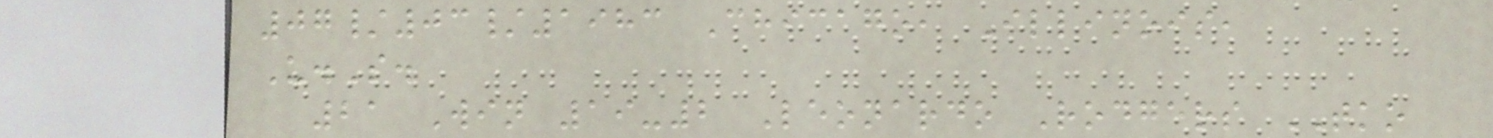07/03/1983 Chicago, Illinois,
U.S.
21 Win 19-2 Leonardo Rodgers TKO
